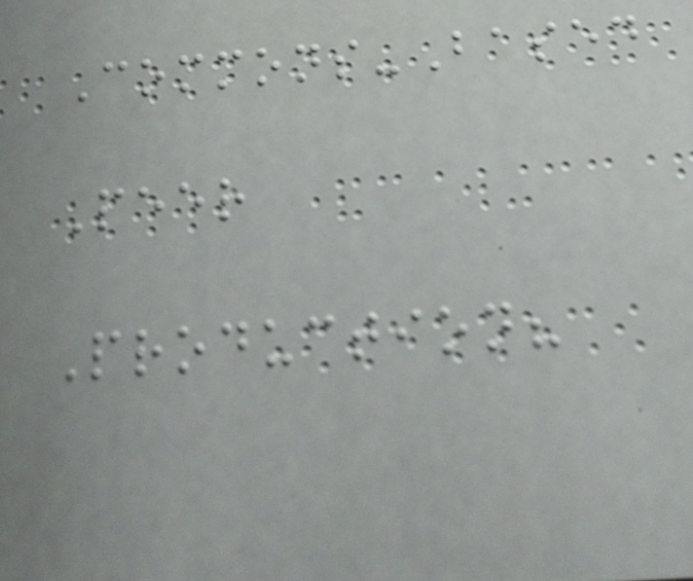Commons-Based
Peer
Production?
